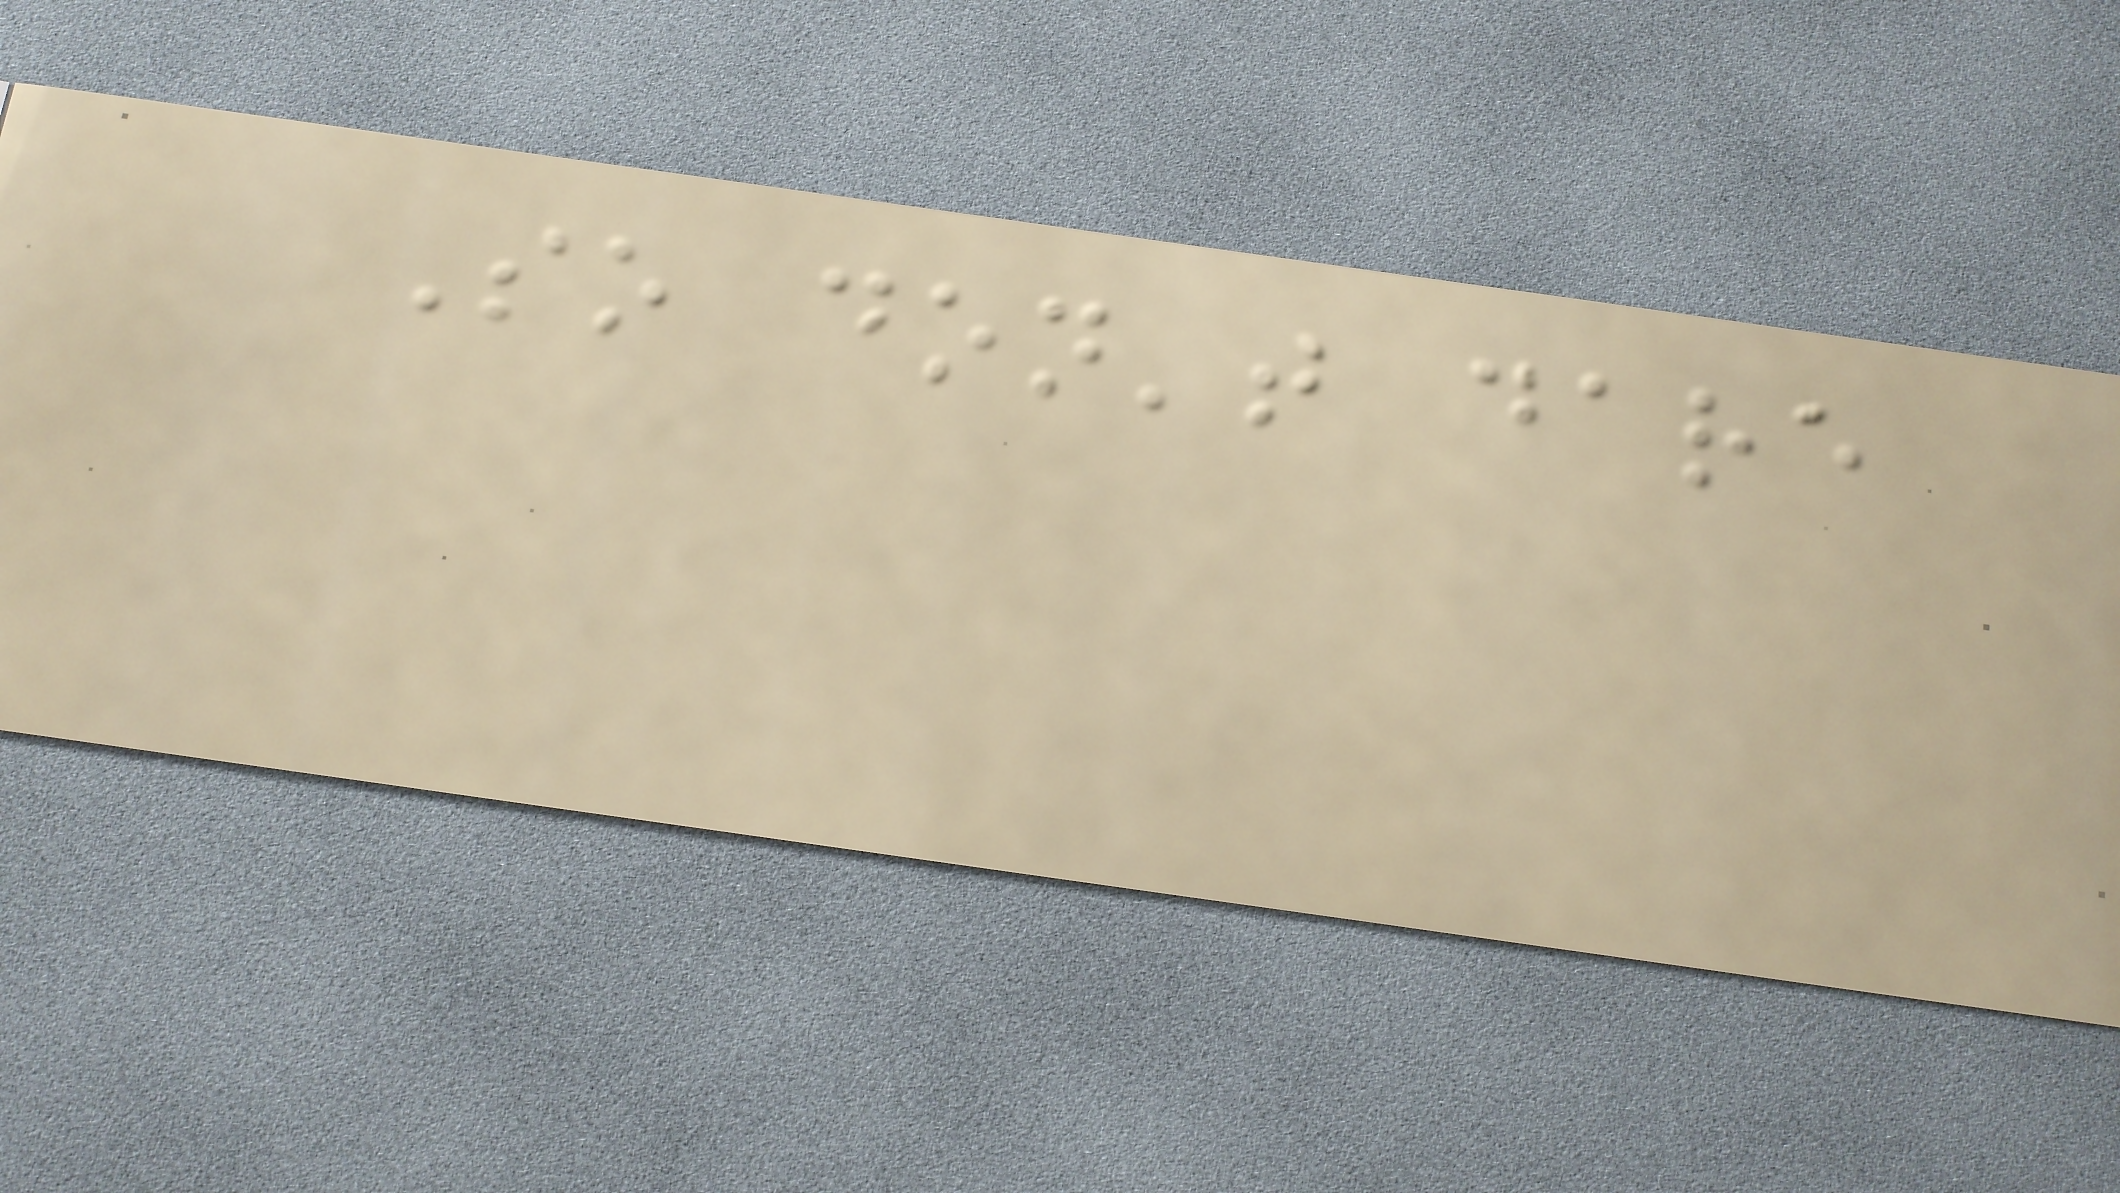So don't dare
